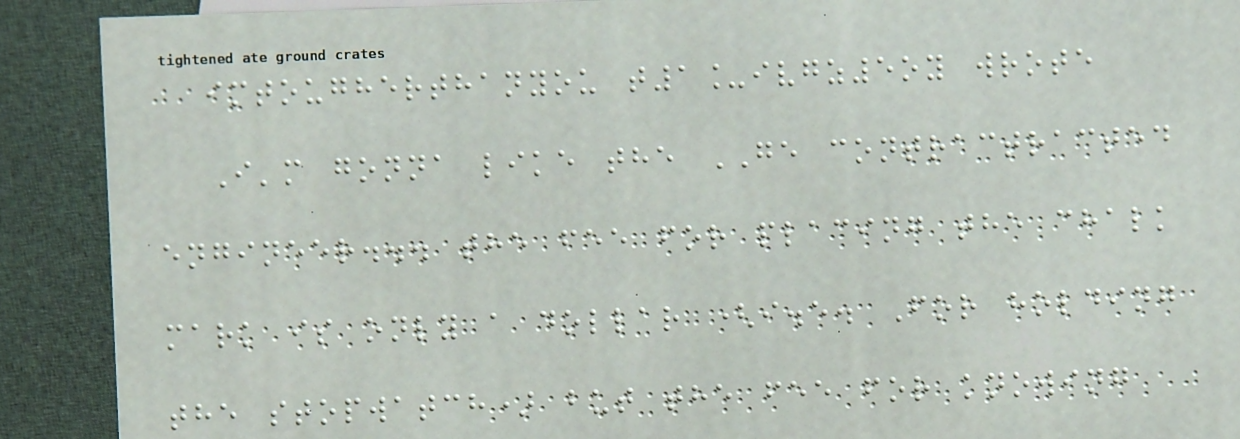imtougherthanyou t1_ivgz5oy wrote
I'm gonna like the GE contractracted
engineer... the fee for placing the chalk
mark is only a dollar (i.e. For holding
the stopwatch) but the fee for knowing
